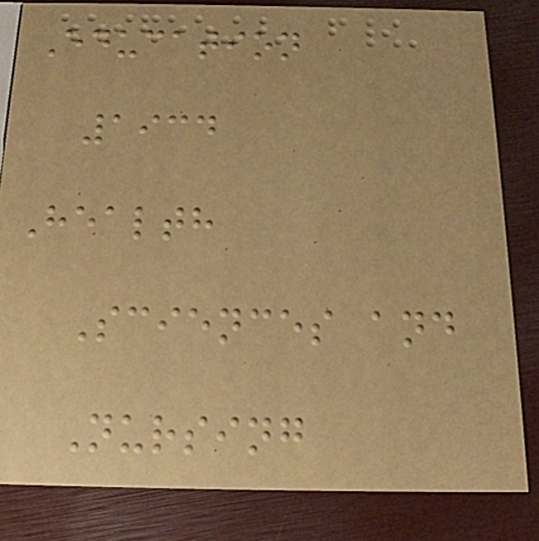Education
1934
Health
Sciences and
Nursing
